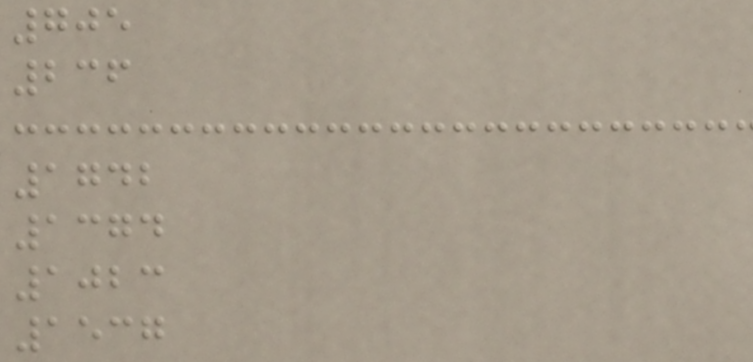705
236
1742
1374
1023
1537
